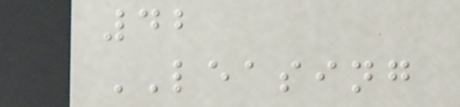42
LEASING
